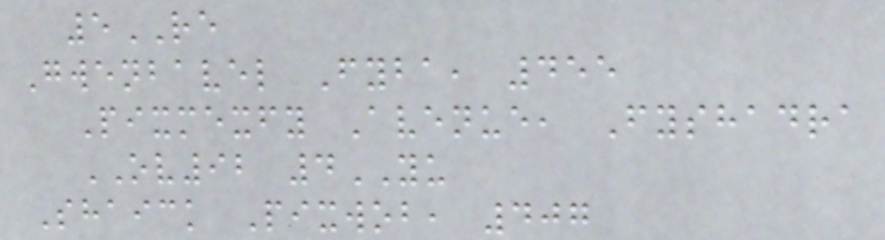5RE
Gwenbavel Fyba, 455
Pixmexfy Avenue, Fyshadra
OV92 4YU
Shaick Pixwob, 407
